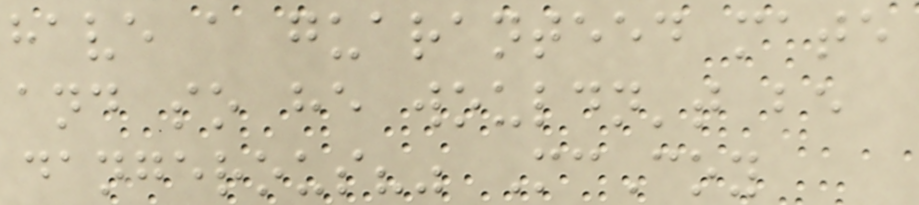have a guaranteed mate
and so he wouldn't be
dangerous?" McCoy
